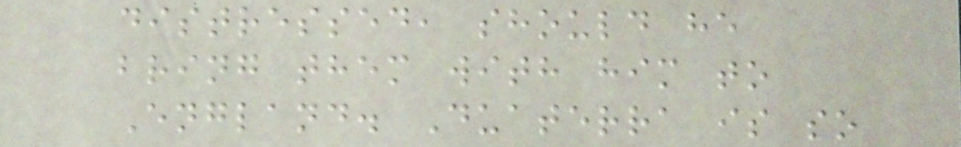distressed, should he
bring them with him to
England. Duaterra is so
